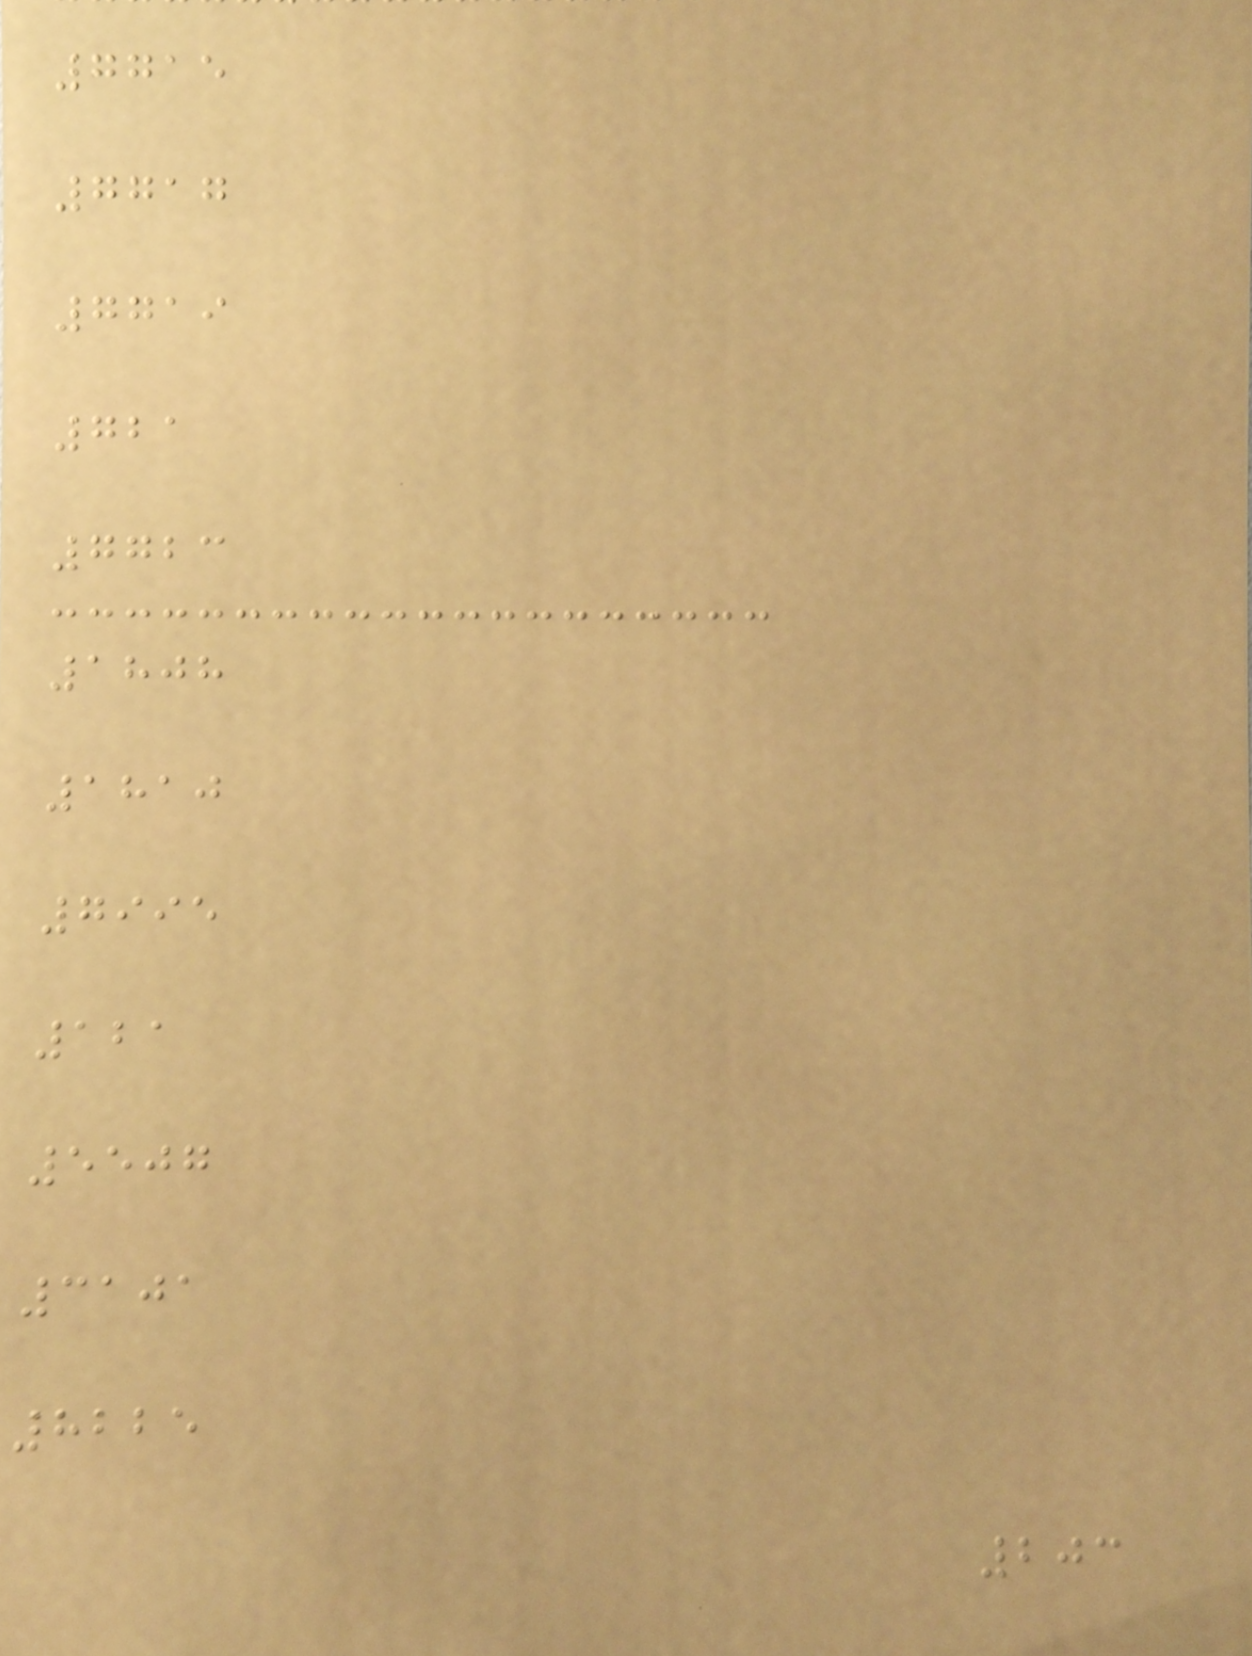7715
7717
7719
721
7723
1808
1810
7995
121
5507
3101
8225
203
